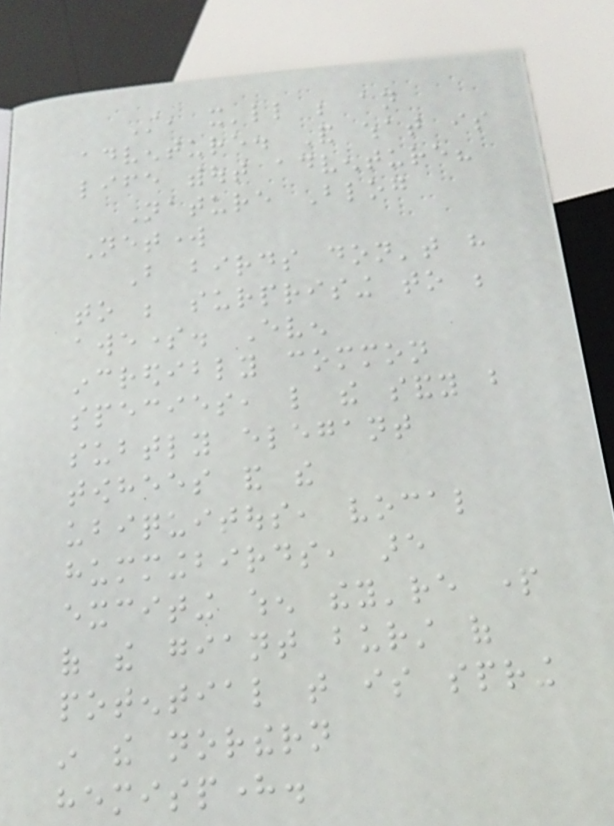Still, it'll be an
adventure. And what is
life without adventure?
Nature Blog
Network
But birds don't have
to be surprising to be
awesome. Even
incredibly common
species, like the sandy but
subtly elegant
towhees and the
ubiquitous, vocal
hummingbirds, are
exciting when they're part
of the giant burst of
potential that is spring
in the northern
hemisphere.
